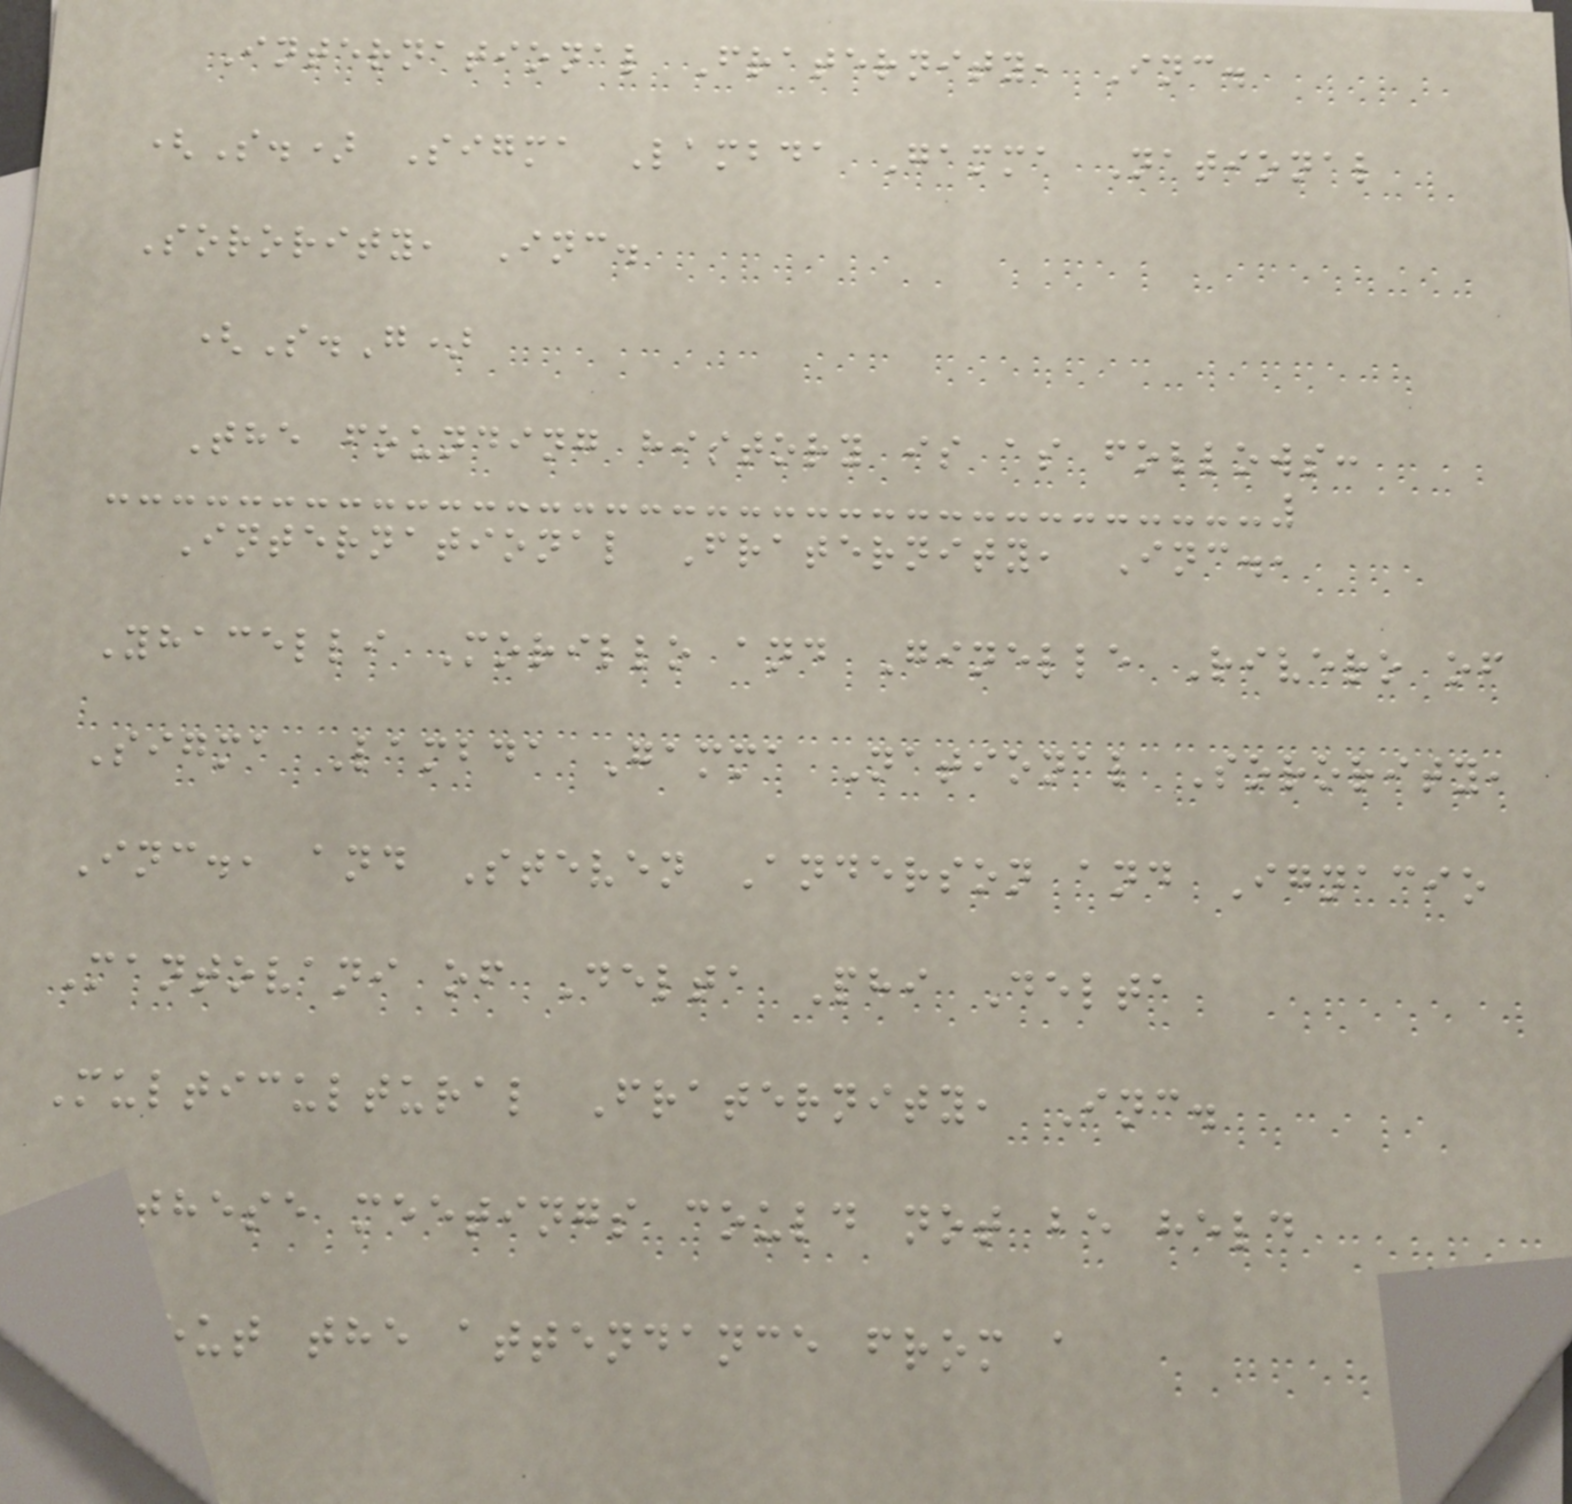International Fraternity, Inc.
(S.) Sigma Lambda Gamma National
Sorority, Inc.
(S.G)
The founding history is as follows:
International Fraternity, Inc.,
Yhacelli Morillo and Ginelle Rivero of
Sigma Lambda Gamma National Sorority,
Inc., and Steven Anderson and Ignacio
Mantovani of Delta Phi Delta
Multicultural Fraternity, Inc.
These meetings could not be held
without the attendance from a
